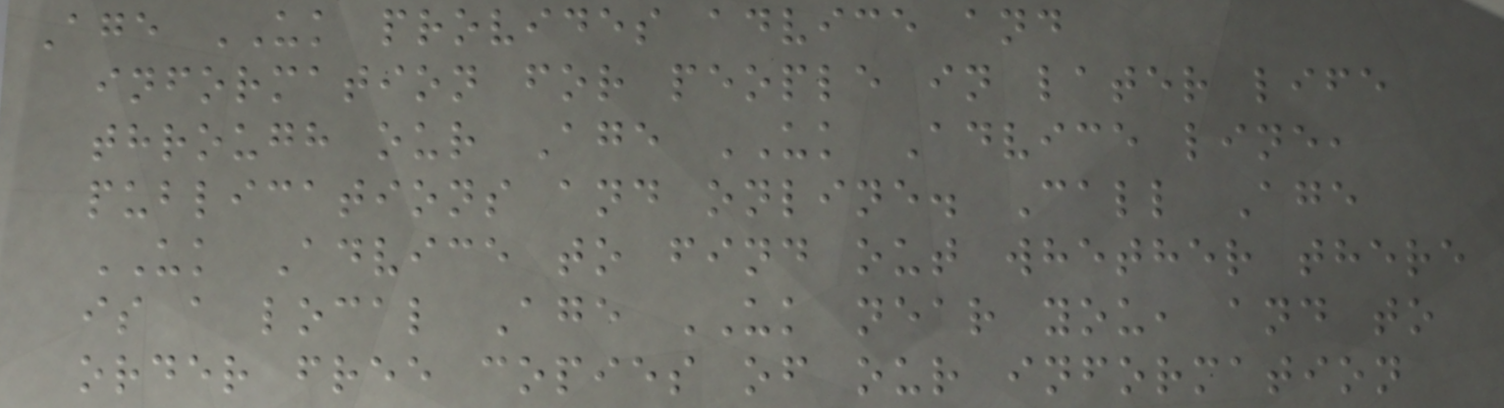Age UK provides advice and
information for people in later life
through our Age UK Advice line,
publications and online. Call Age
UK Advice to find out whether there
is a local Age UK near you, and to
order free copies of our information
